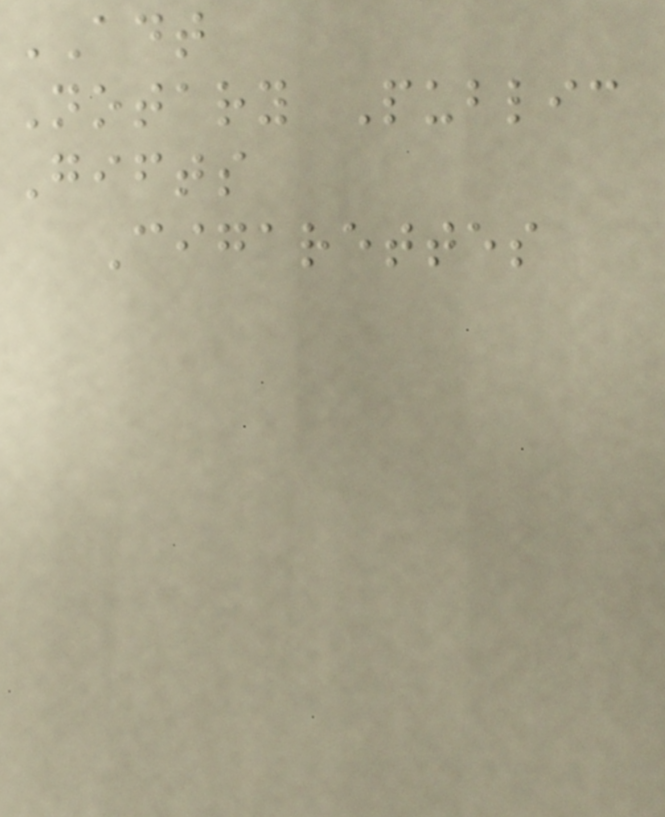ADT
Notary Public
Gifts
Cigarettes
